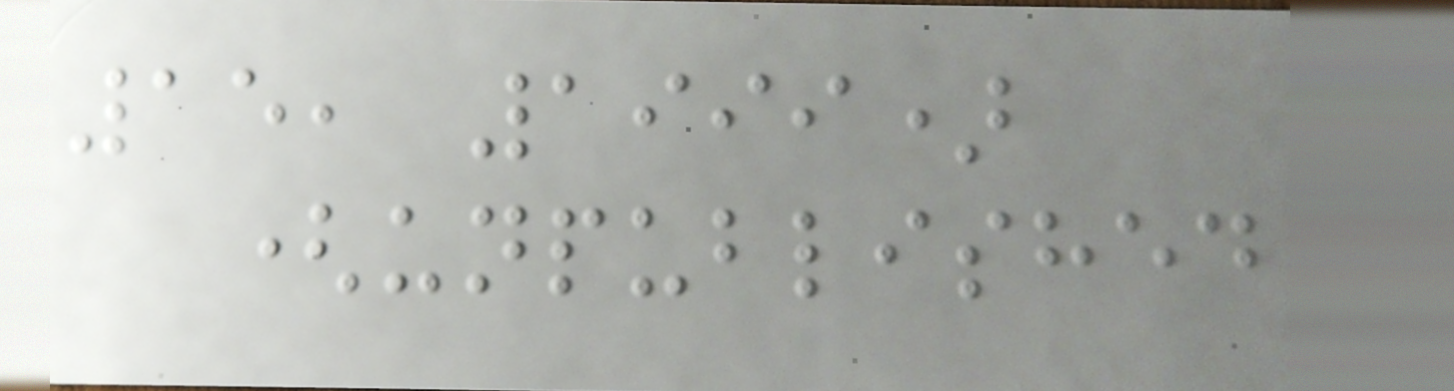15, 1999)
(unpublished
